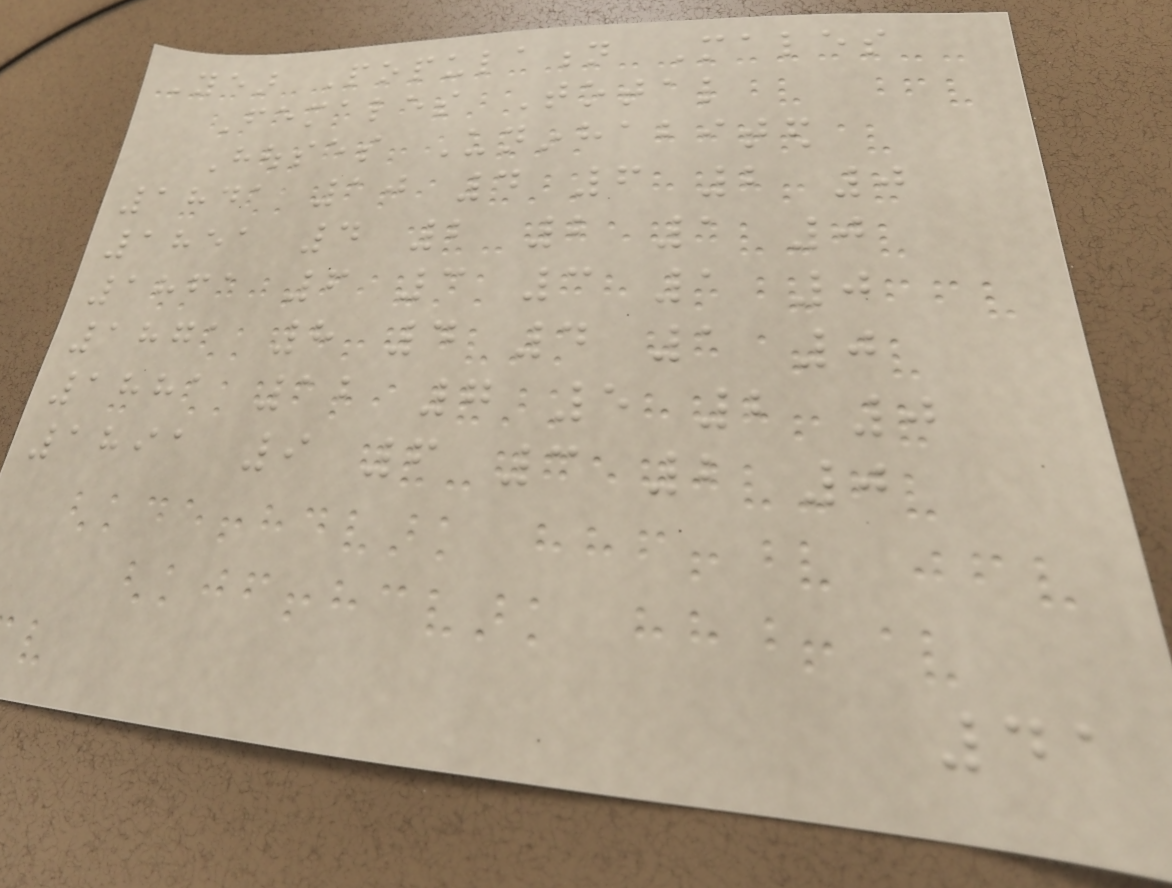Year Population Males
Females Total
Houses Uninhabited
1841 10 4 6 2 0
1851 4 2 2 1 0
1861 6 3 3 1 0
1871 8 4 4 1 0
1881 12 7 5 2 0
1891 9 6 3 2 0
41
